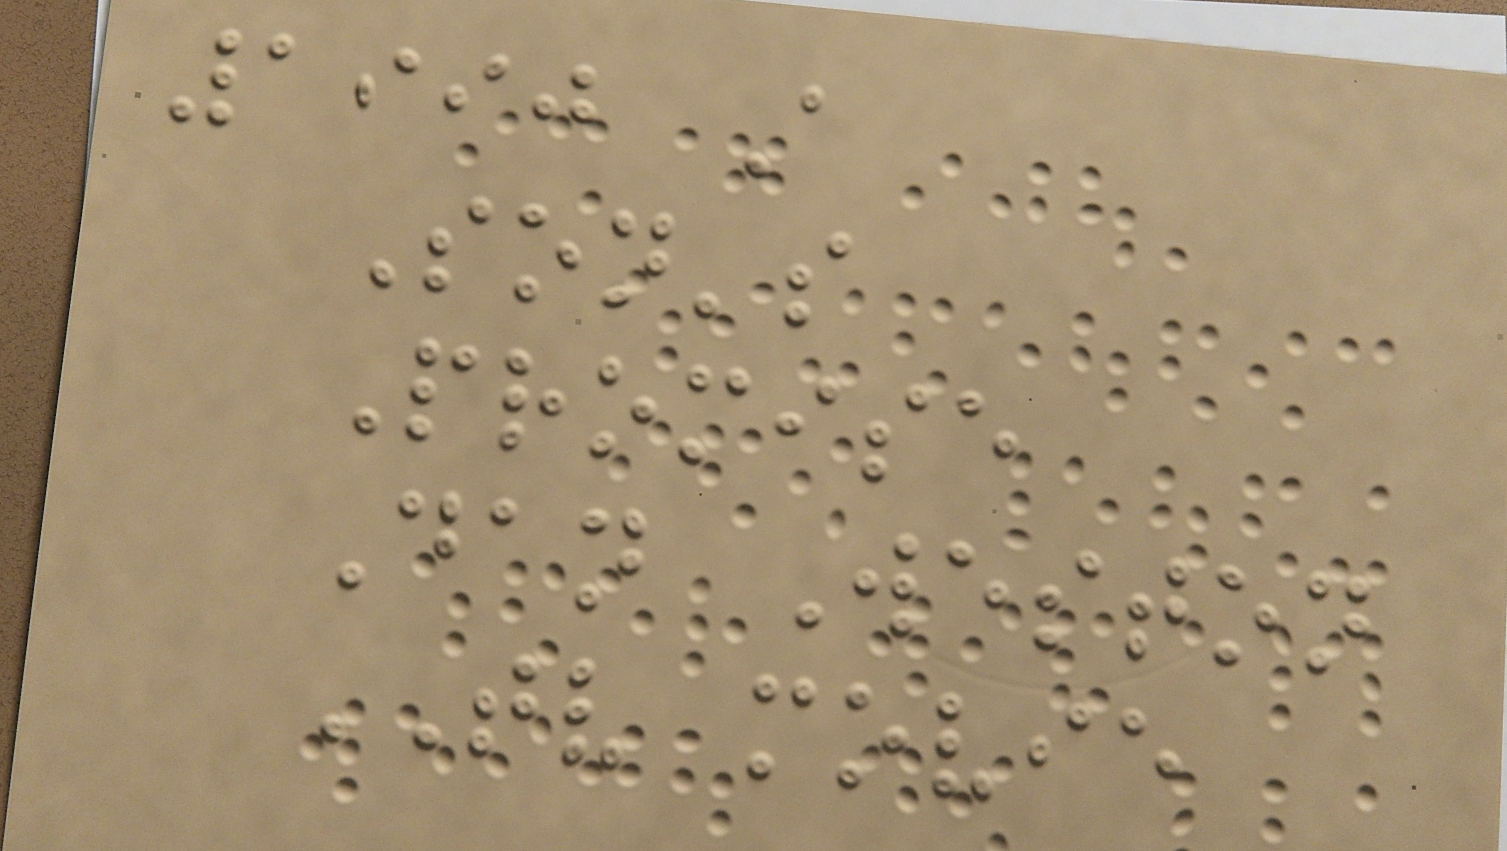1990 A
Son's
Promise
Dan Weston
TV movie
